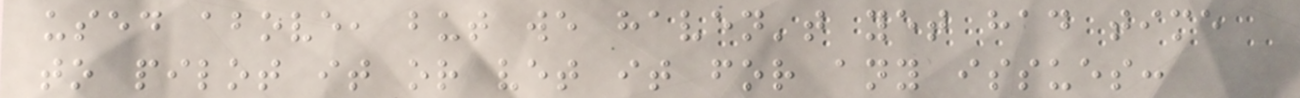used above, but we haven't yet had time
to pilot it or vet it for any issues:
